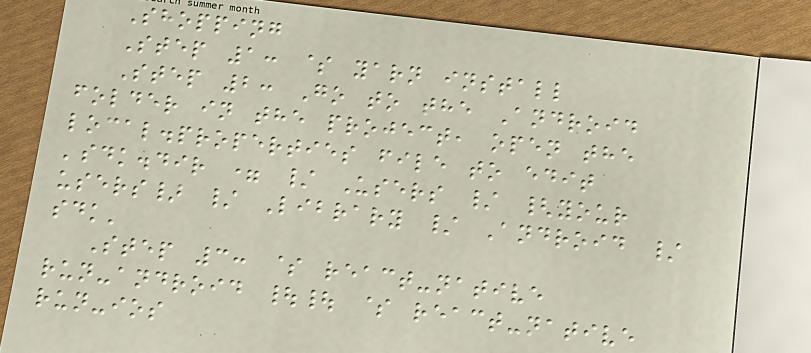Shopping
Step 1: $ yarn install
Step 2: Go to the Android
folder in the project, open the
local.properties file to edit
'sdk.dir = / Users / {your
users} / Library / Android /
sdk'
Step 3: $ react-native
run-android || $ react-native
run-ios
